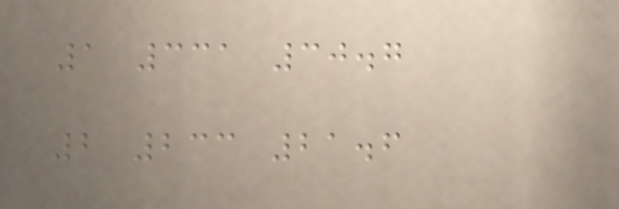1 331 30.7
2 233 21.6
